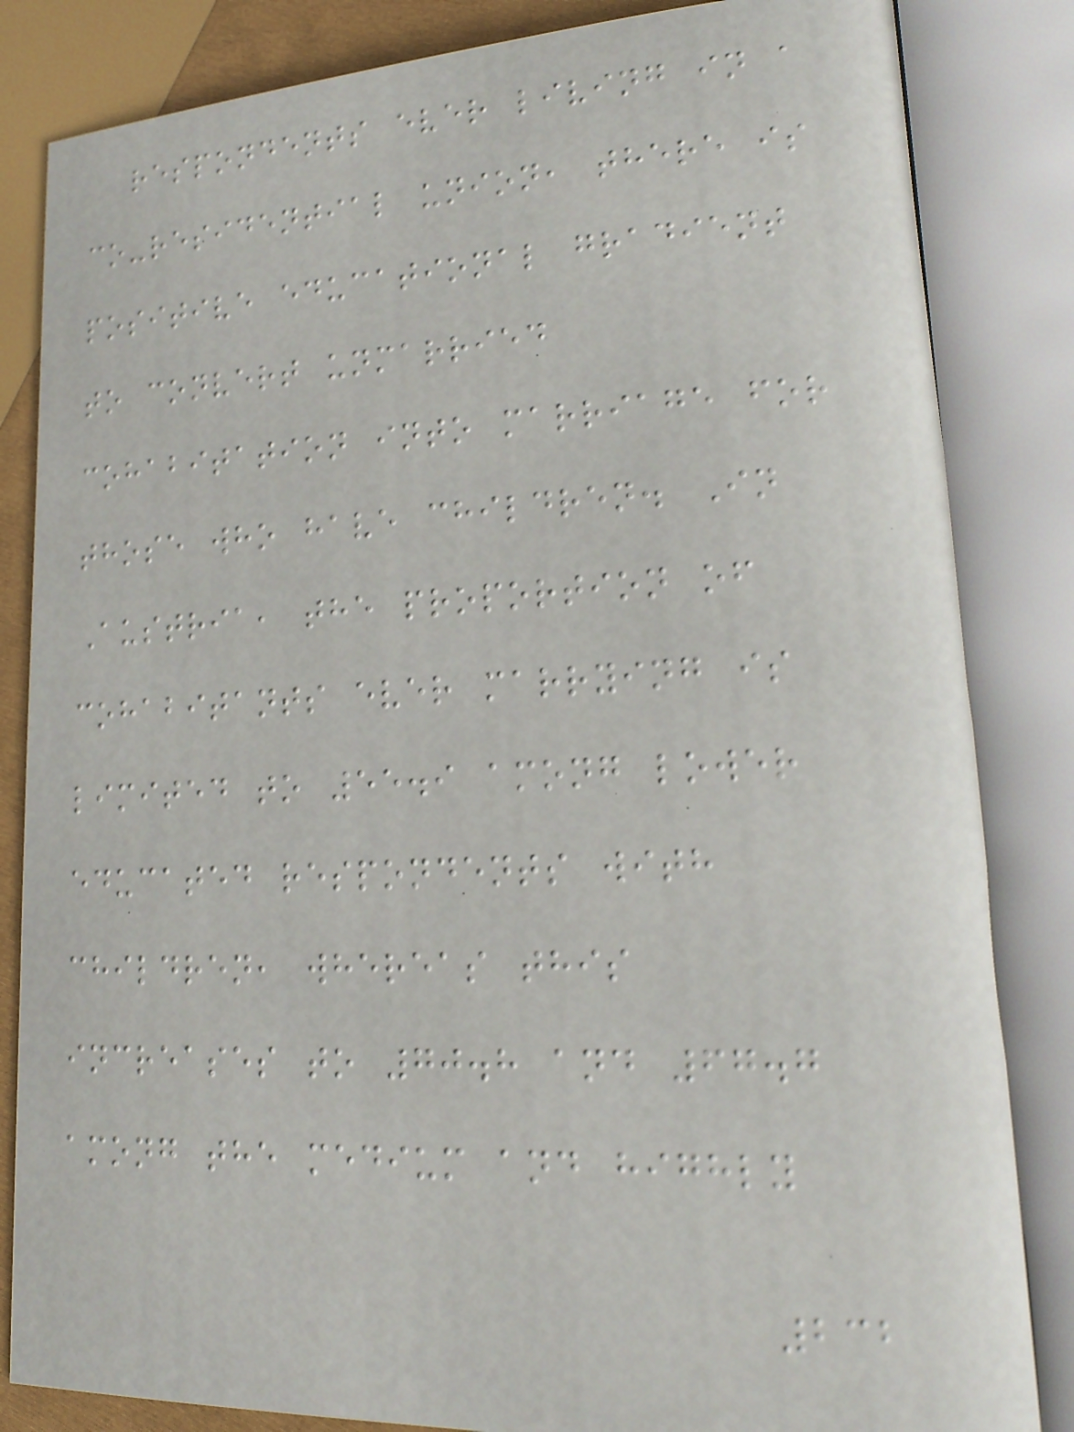respondents ever living in a
co-residential union, there is
positive educational gradient
to convert unmarried
cohabitation into marriage for
those who have children. In
Austria, the proportion of
cohabitants ever marrying is
limited to 55.9 among lower
educated respondents with
children, whereas this
increases to 70.8 and 67.7
among the medium and highly
232
